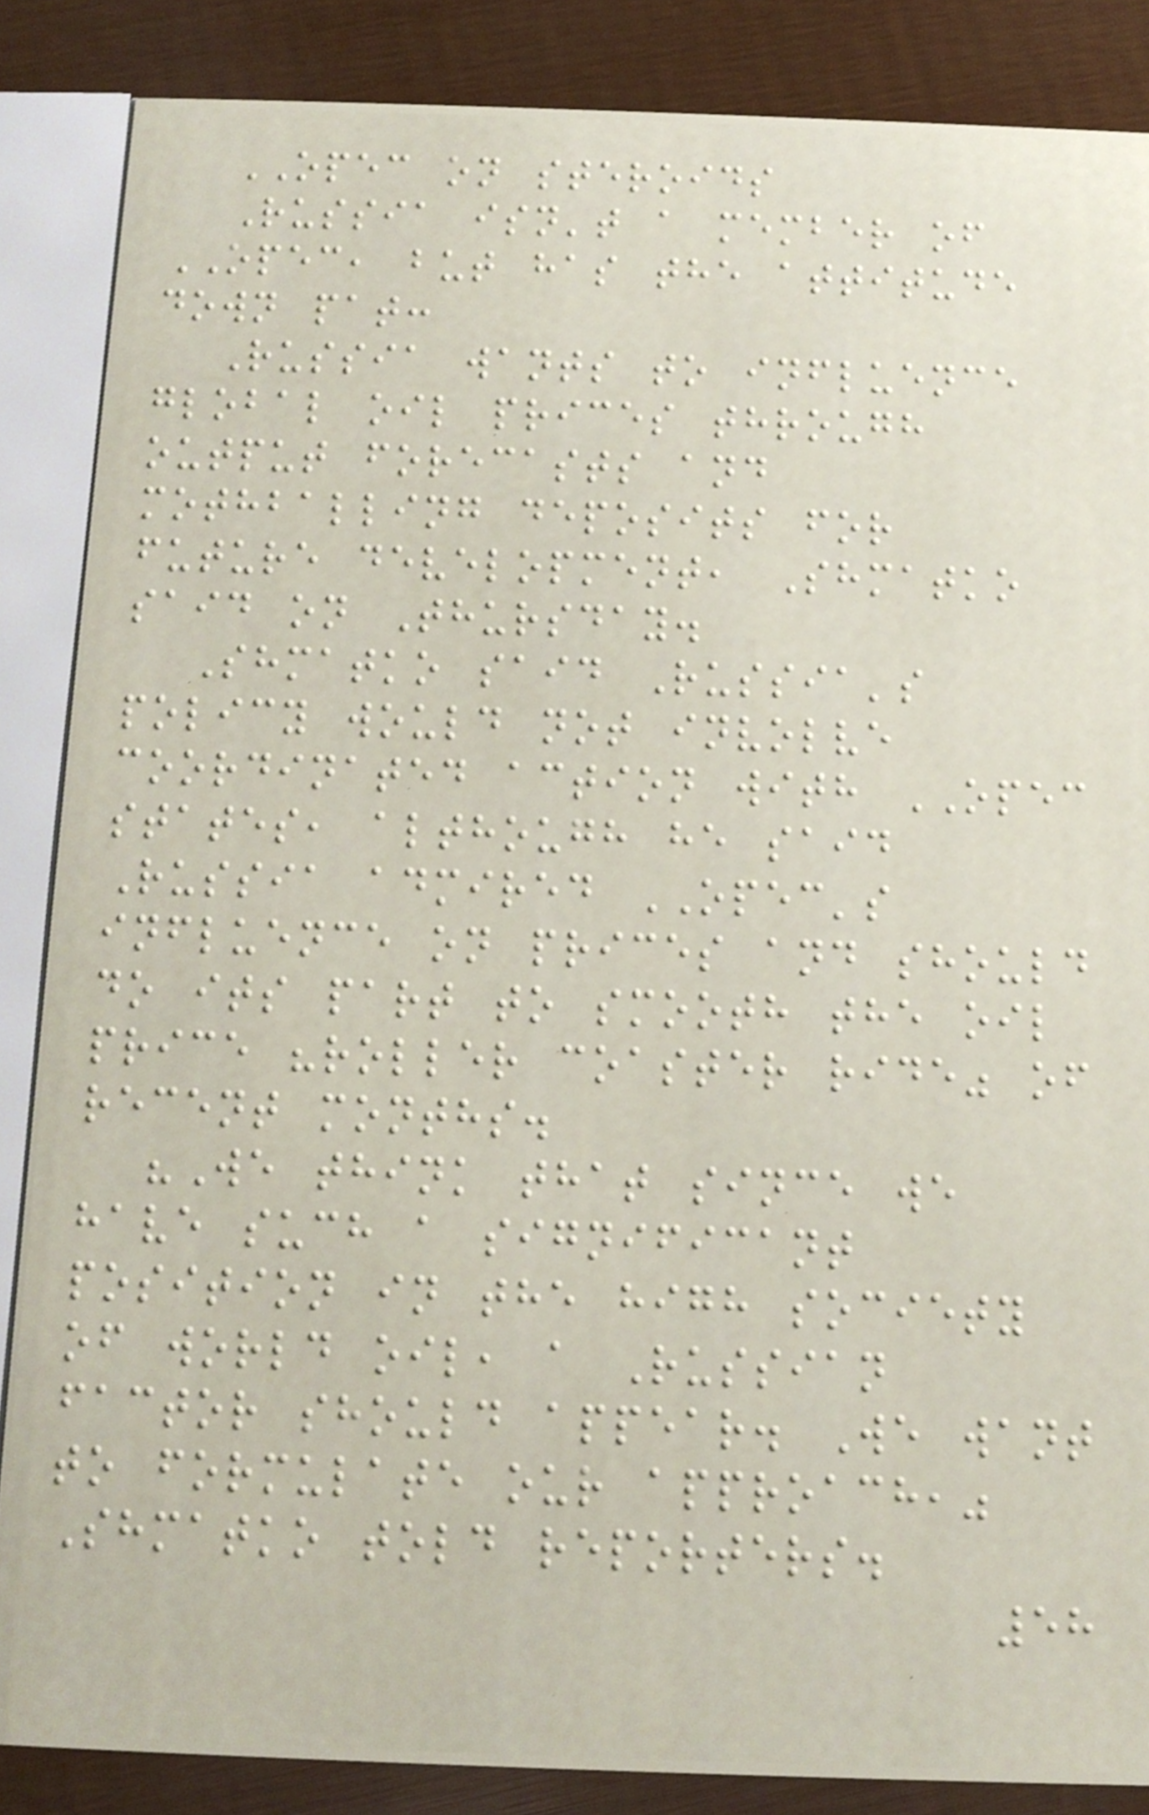OPEC on steroids
Russia isn't a member of
OPEC, but has the attitude
down pat:
Russia wants to influence
global oil prices through
output forecasts and
mothballing deposits for
future development, Shmatko
said on Thursday.
Shmatko said Russia's
policy would not involve
coordinated action with OPEC
states, although he said
Russia admired OPEC's
influence on prices and should
do its part to smooth the oil
price "roller coaster ride" of
recent months.
"We think that since we
have such a significant
position in the high society
of world oil, a Russian
factor should appear. We want
to formulate our approach,"
Shmatko told reporters.
58
